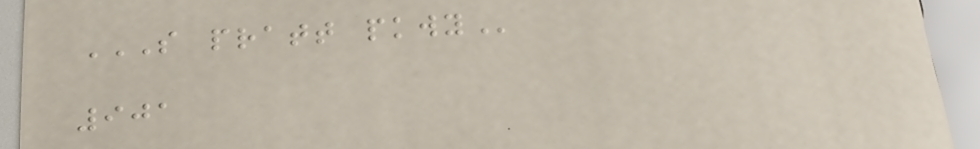S PRATT PKWY
901
